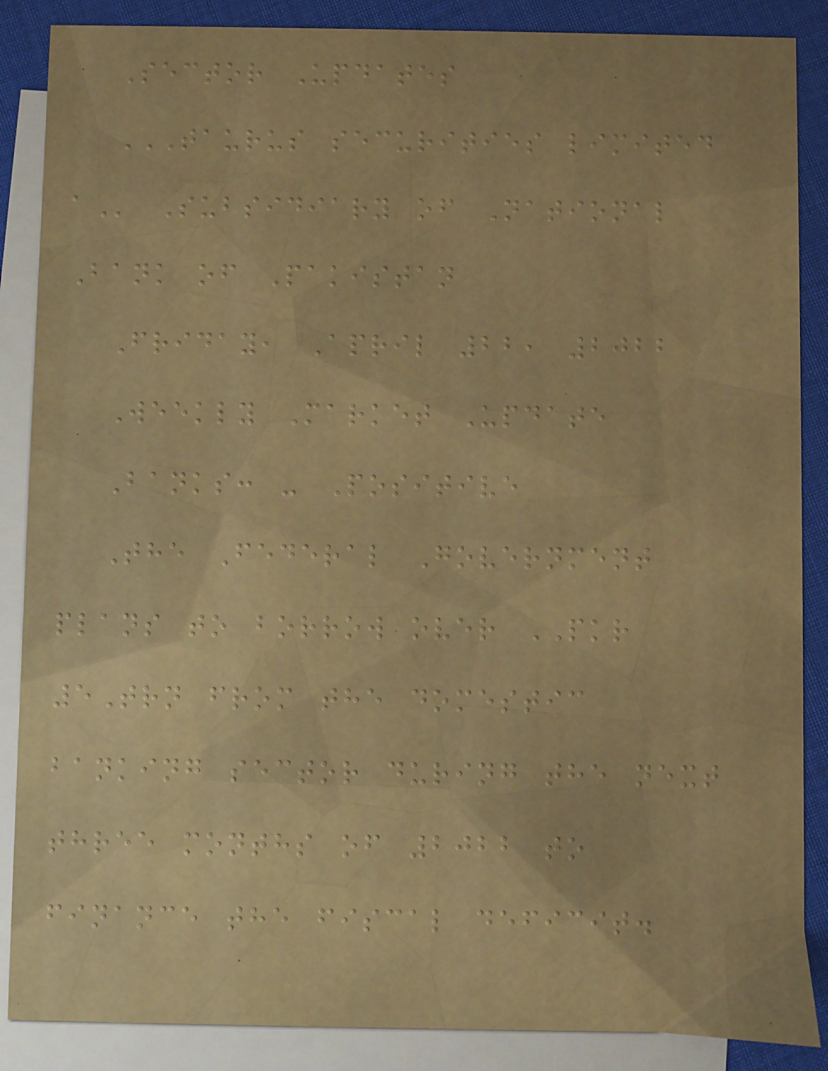Sector Updates
TAURUS SECURITIES LIMITED
A Subsidiary of National
Bank of Pakistan
Friday, April 22, 2022
Weekly Market Update
Banks: - Positive
The Federal Government
plans to borrow over PKR
5Trn from the domestic
banking sector during the next
three months of 2022 to
finance the fiscal deficit.
